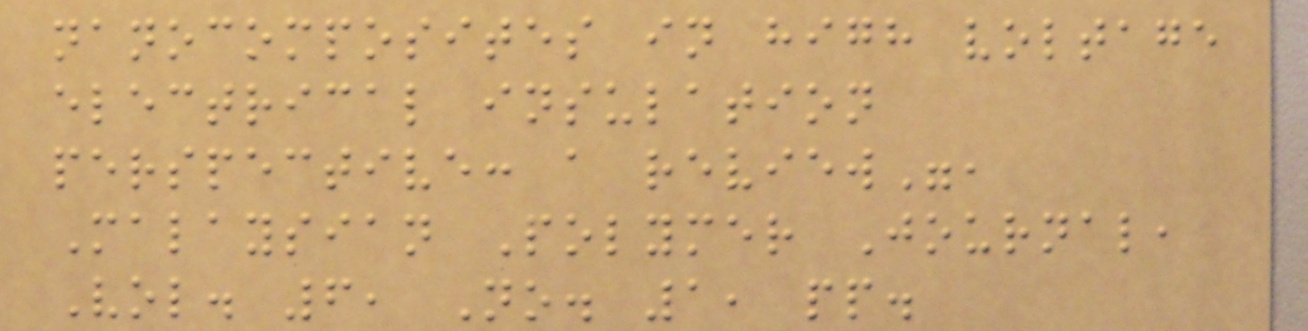nanocomposites in high voltage
electrical insulation
perspective: a review",
Malaysian Polymer Journal,
Vol. 6, No. 1, pp.
